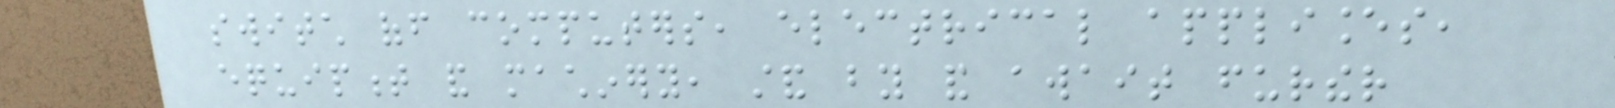switch off computers, electrical appliances,
equipment and machinery, stand by and await further
